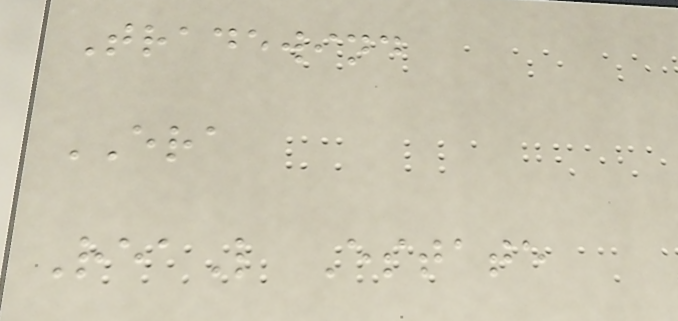Tradewind
ERA
ReaL Estate
